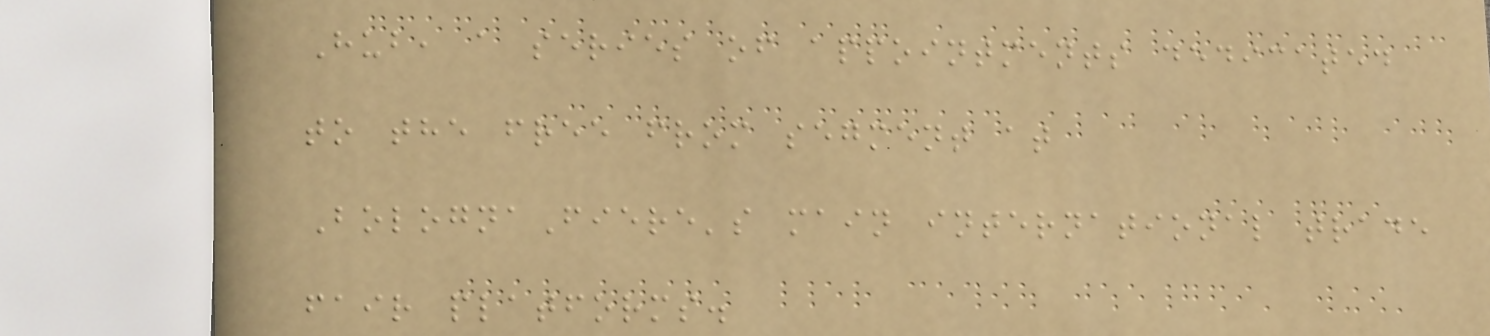Hub, a series of appointments dedicated
to the free from segment at
BolognaFiere's main international trade
fair platforms.
